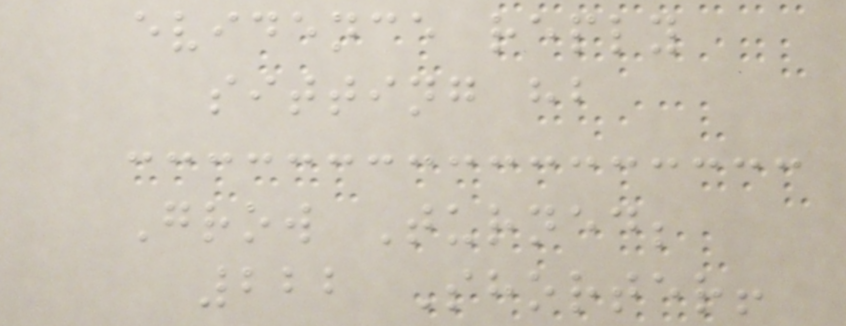evidence reply
sitting hb
Grow Turned;
222 Shorter!
